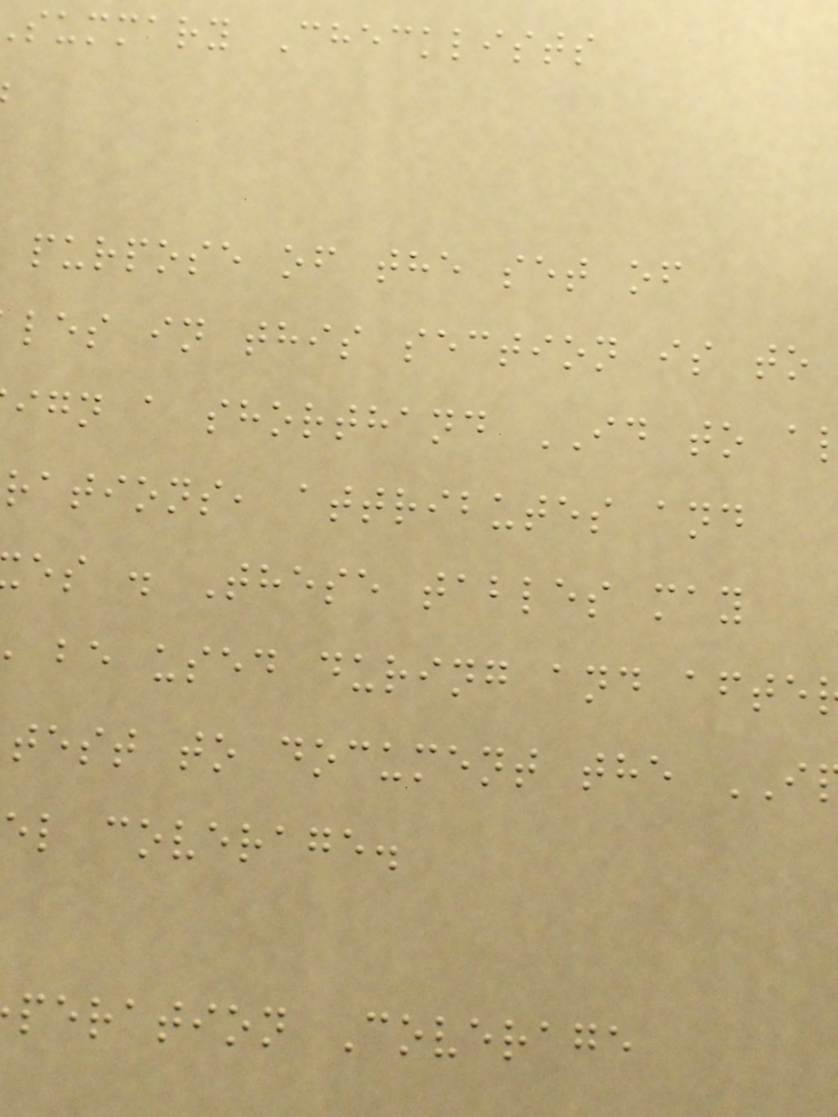summary Checklists
purpose of the set of
les in this section is to
ign a shorthand ID to a
rations, attributes and
es . These tables may
be used during and afte
test to document the
el coverage.
peration Coverage
